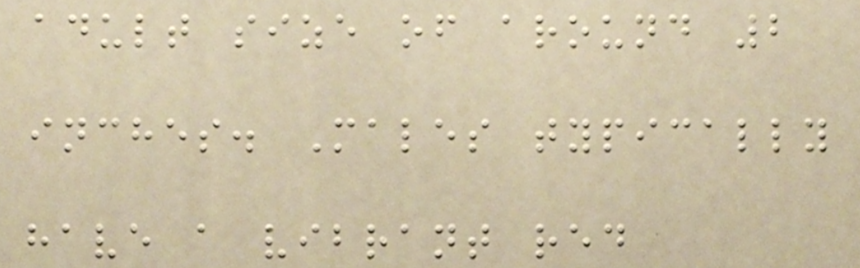adult size of around 2
inches. Males typically
have a vibrant red
